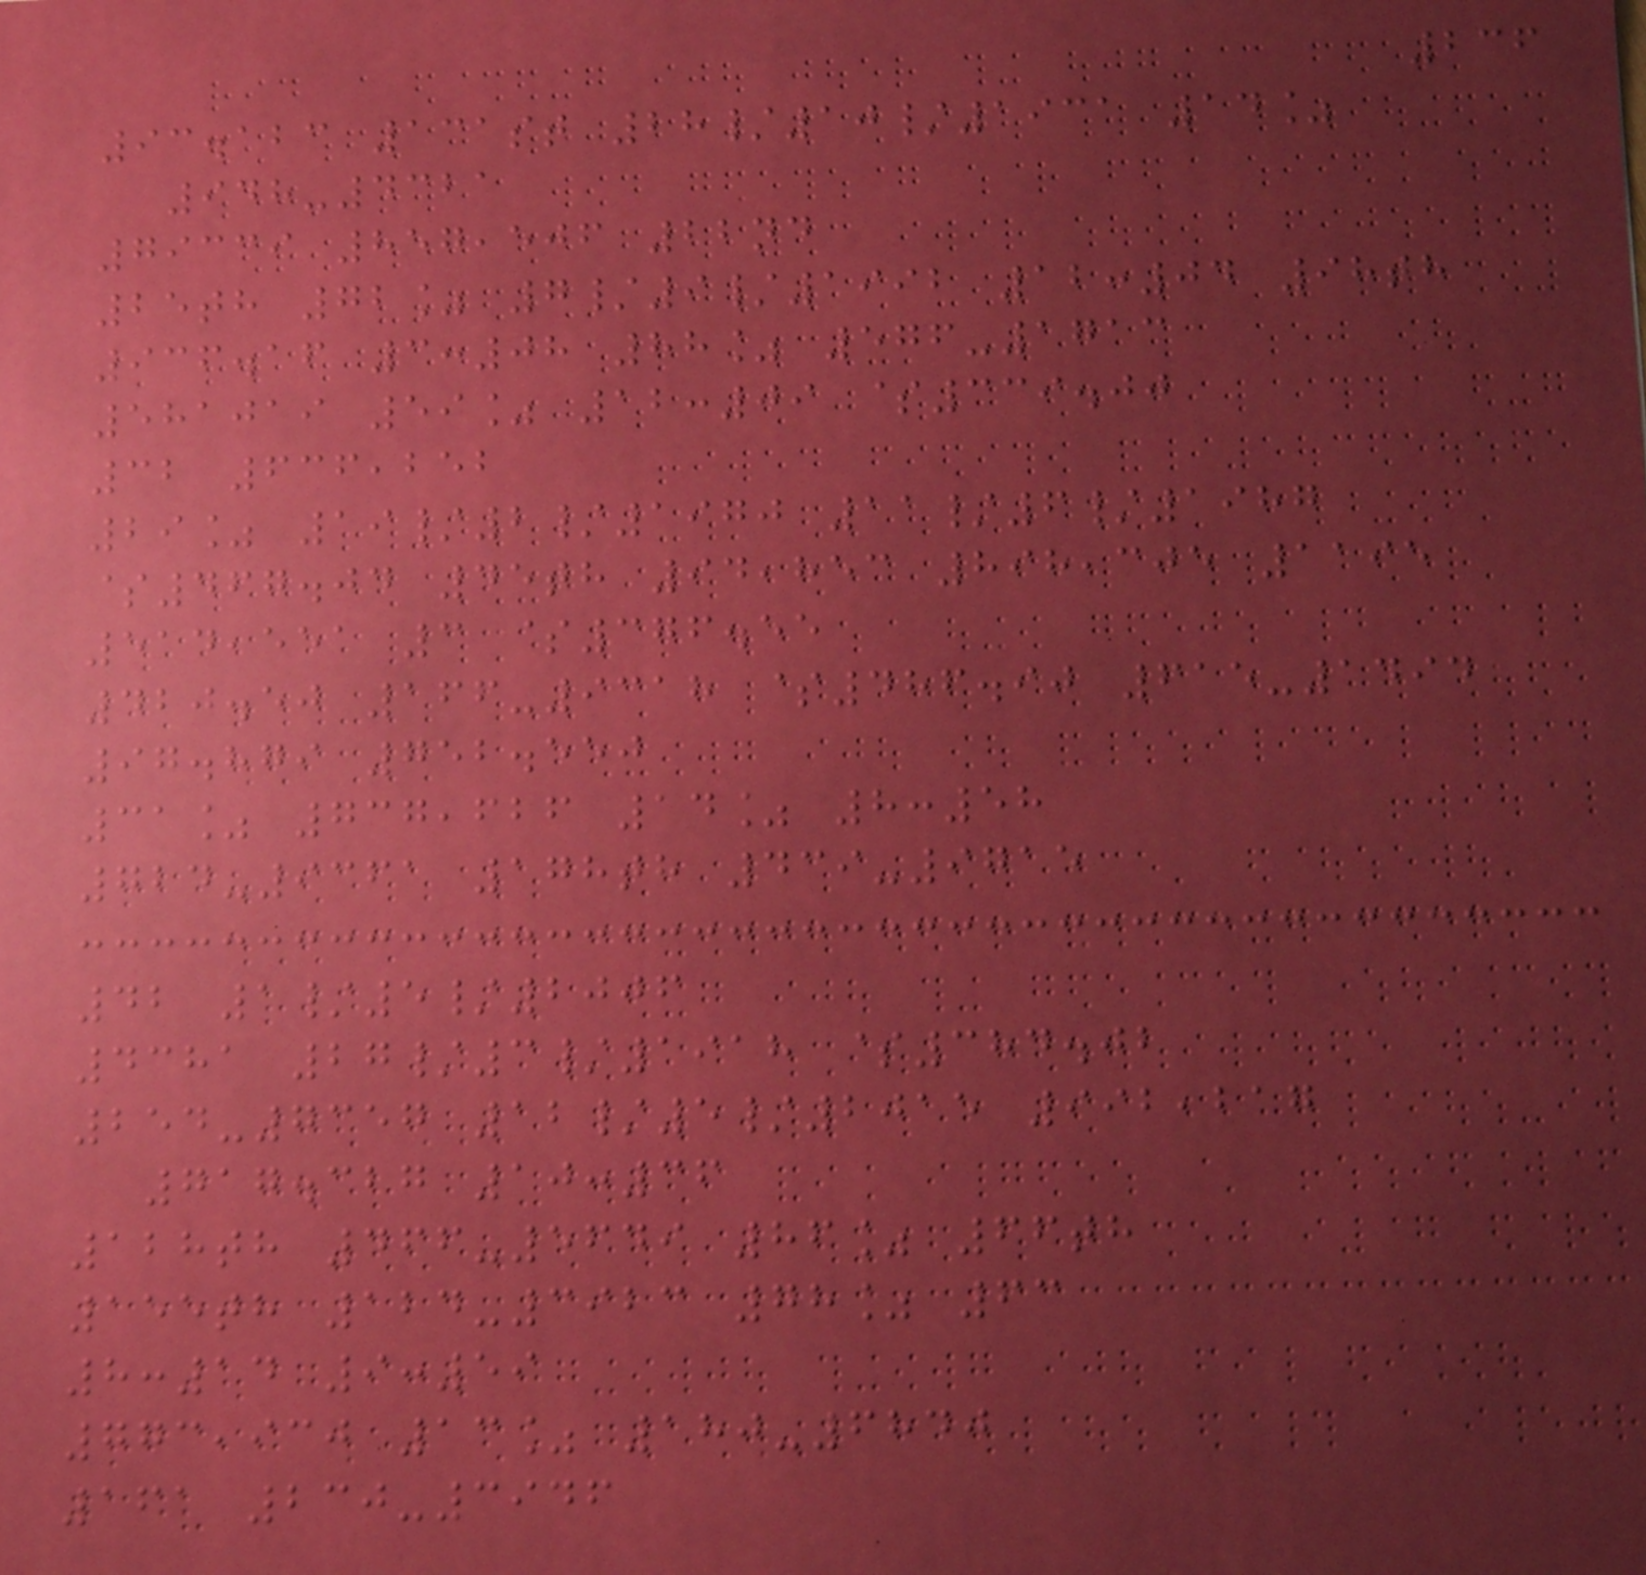236
93.123 131st 28/10/1931 14%
948-4321
79339 857,506 22nd
25th 72% 7/9/1992 12:04 98th
936.16 3:08 88% 576-1713
581019 59% 12:09 $339.00
32 636,252
29% 19/2/1970 11/6/1987
$467.04 45th 94,853 898,305 1195
514,551 3 $376.55
420.50 166-9318 $486.90 615-1494
97.879 752.550
31% 737,626 14% 8:58
724-9361 178th 439-9715
42 1/5/2006
4381 27/3/1918 $384.02
254-7357 12/5/2015 992,217
717.327 10:36
128th 466-5649 86% 66th
155th 124-3923 78% 63
8:14 9:59
773,930 13% 180-6840
161 230-3946
